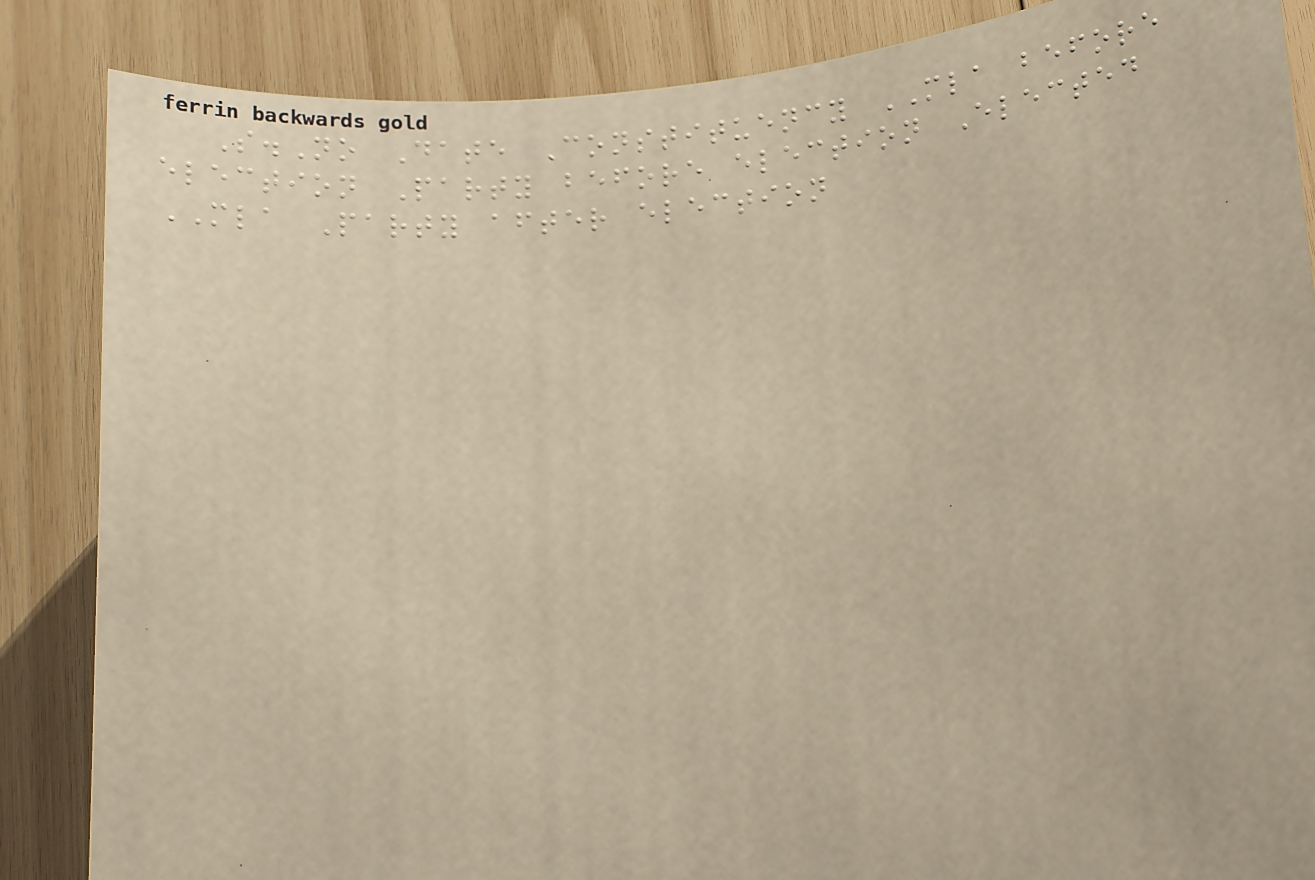S.No Date Constituency MLA before
election Party before election Elected
MLA Party after election
